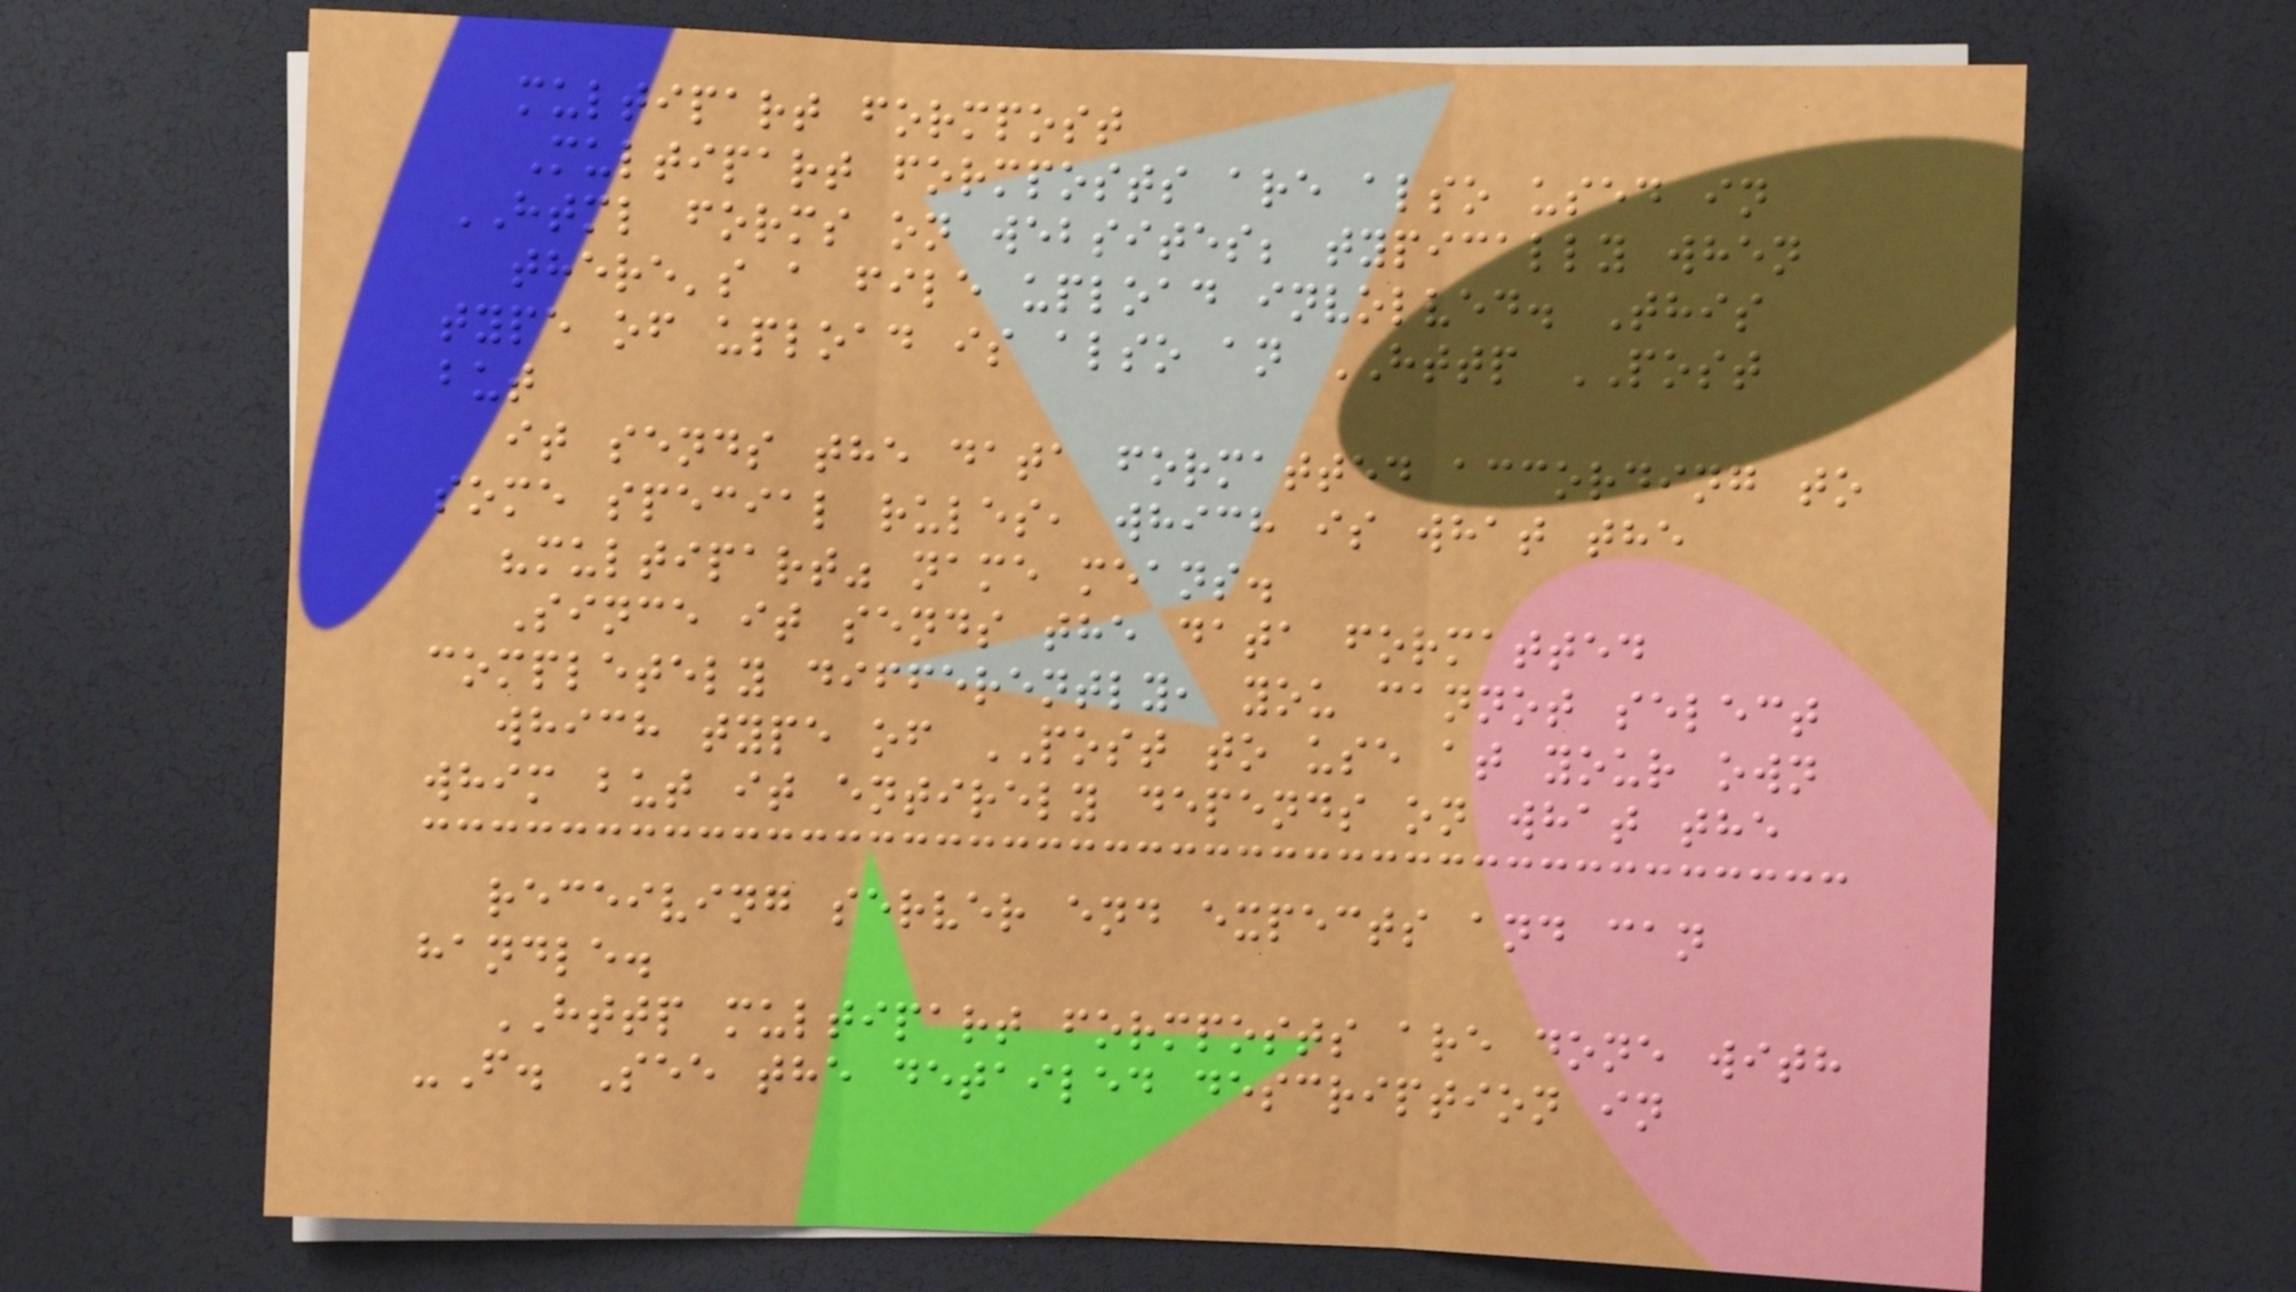multipart formpost
Multipart formposts are also used in
HTML forms on websites; typically when
there's a file upload involved. This
type of upload is also an HTTP POST
but
it sends the data formatted according to
some special rules, which is what the
"multipart" name means.
Since it sends the data formatted
completely differently, you cannot select
which type of POST to use at your own
whim but it entirely depends on what the
receiving server end expects and can
handle.
HTTP multipart formposts are done with
-F. See the detailed description in
